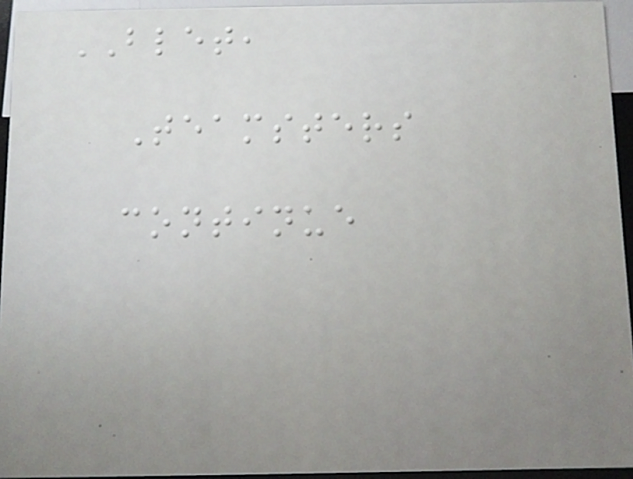BLET,
Teamsters
continue
